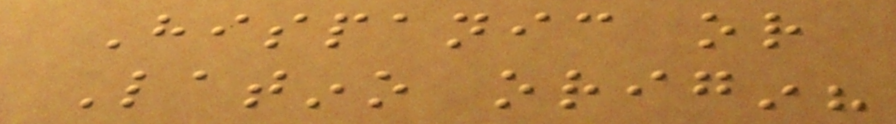Hispanic or
Latino origin?
